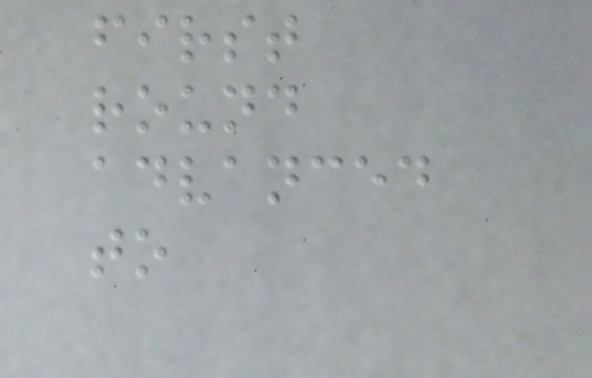first
round
advanced
to
